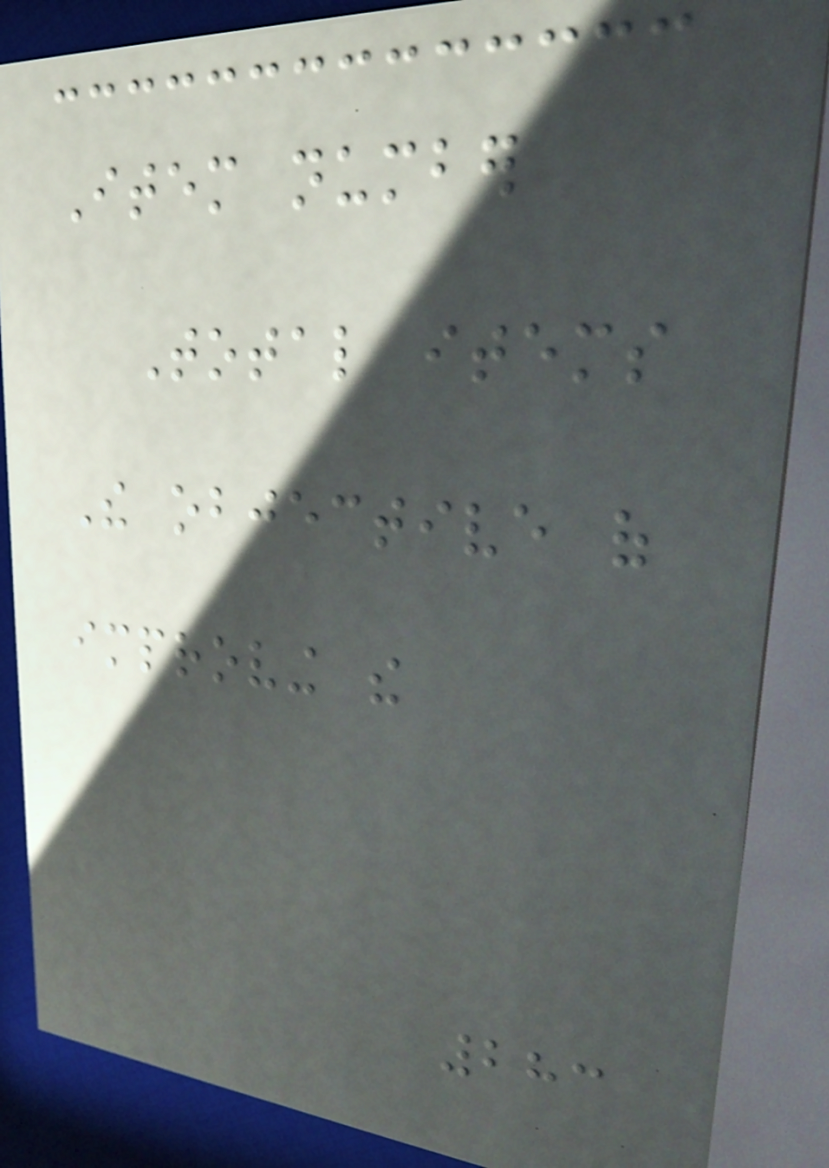Item number
Total items
The objective of
improving the
283
